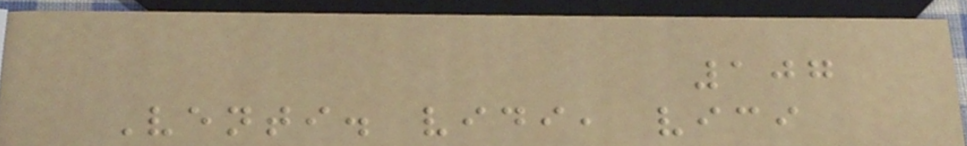107
Venti. vidi, vici
